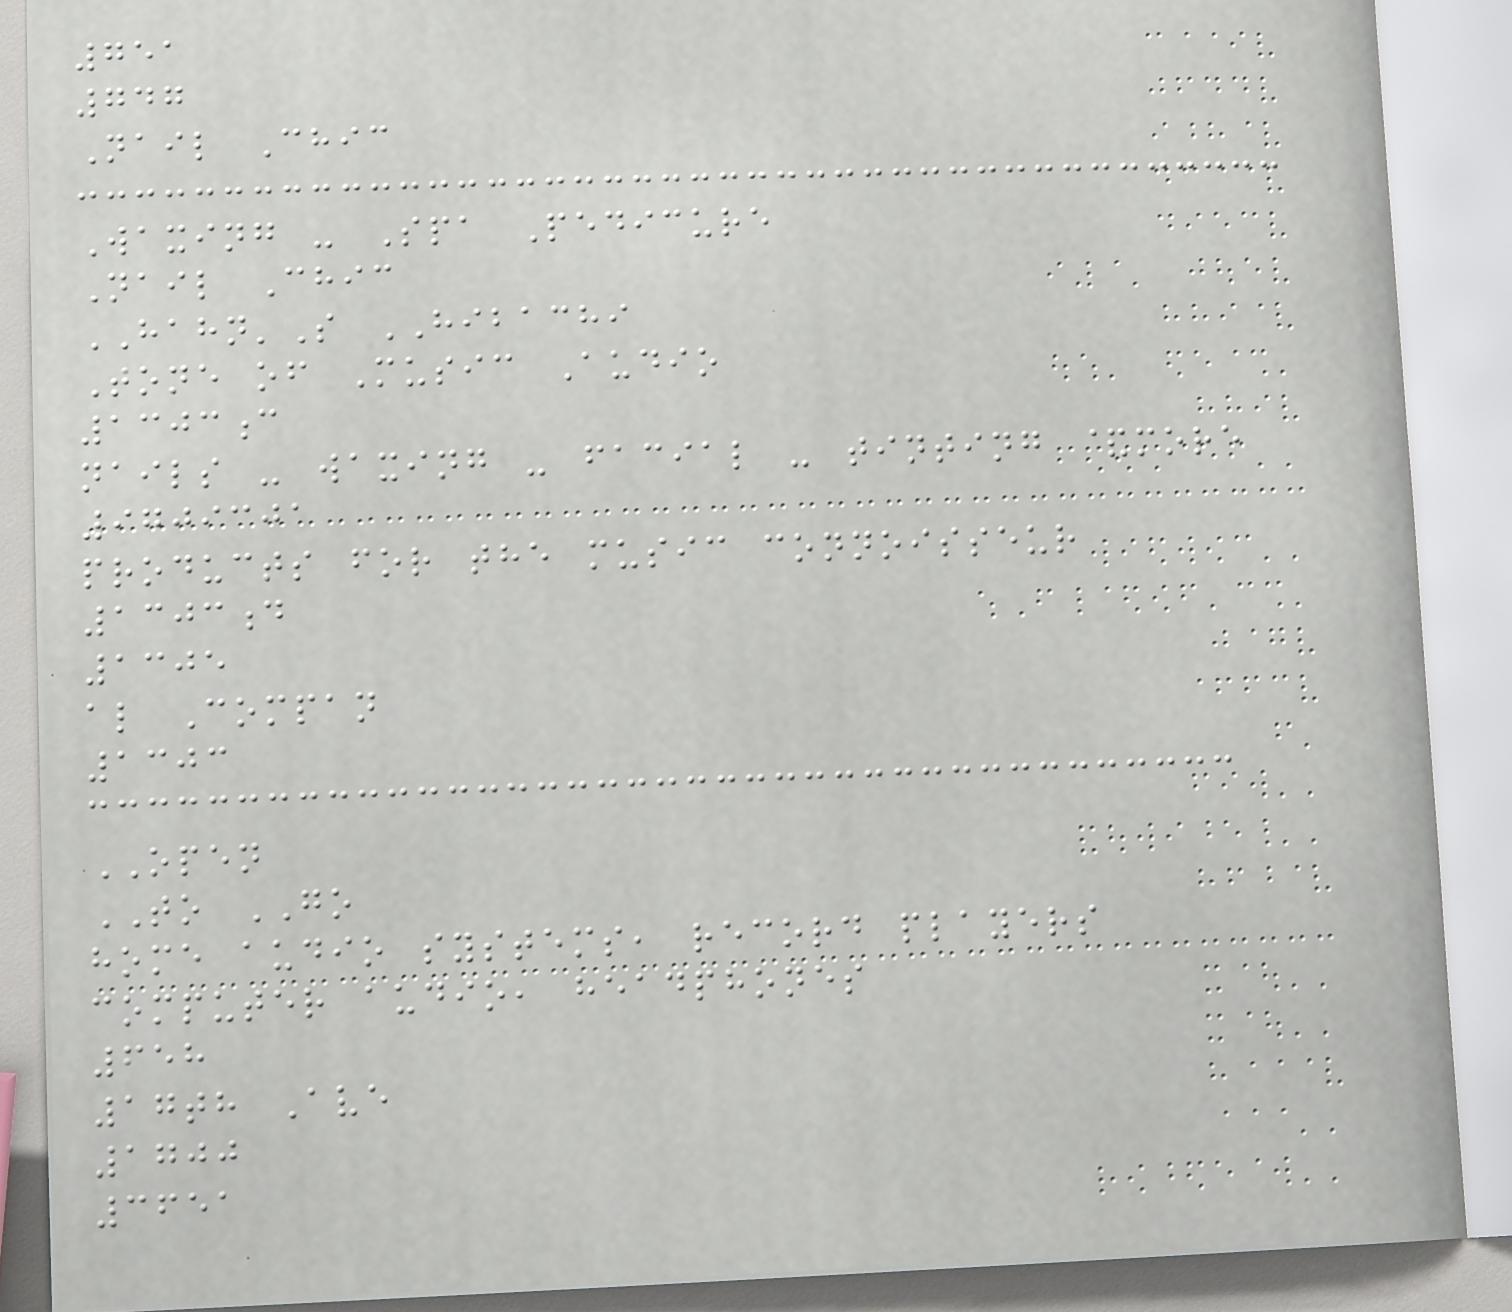751
747
Nail Chic
Waxing - Spa Pedicure
Nail Chic
HAHN'S HIBACHI
Tone of Music Audio
1303c
nails - waxing - facial - tinting &more
9709301
products for the music connoisseur
1303d
1305
al Compan
1303
OPEN
TO GO
home audio systems, record players
computer audio, headphones
658
17th Ave
1700
3651
